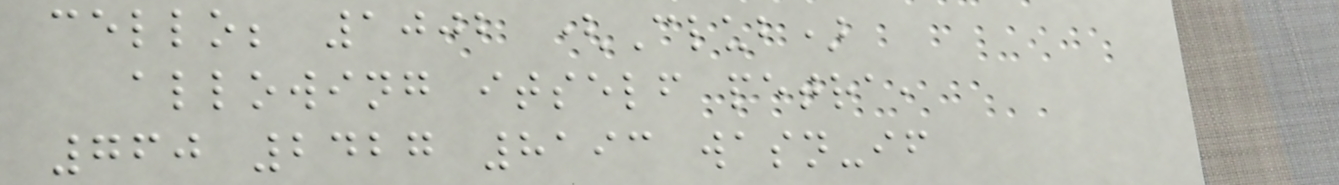cello; 1002 (Club)
allowing itself petra,
760 2427 8193 wasn-if
